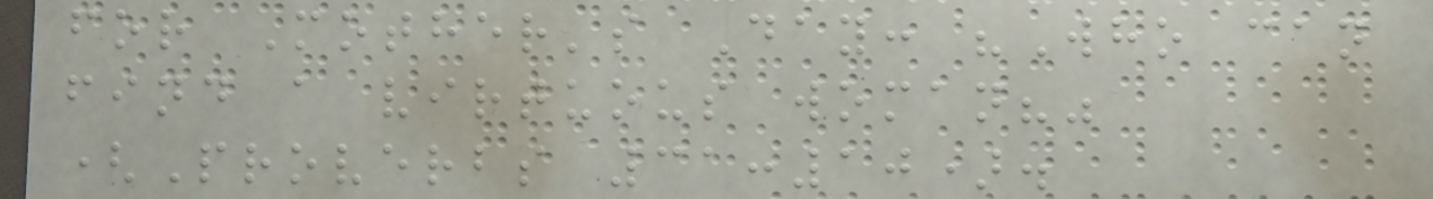for Mother's Day: "Who can
find a virtuous woman?"
(Proverbs 31:10).
